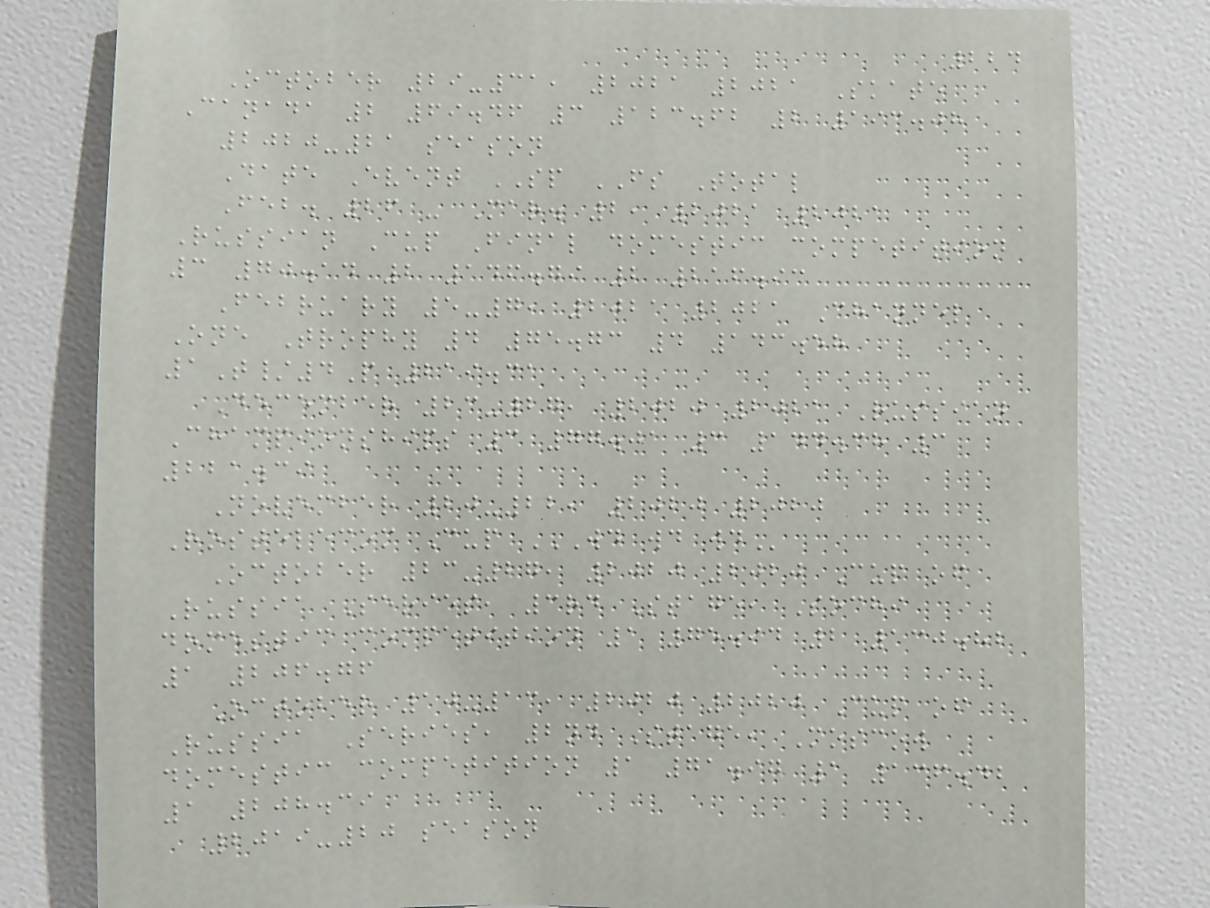224
October 29-31, 2021 2021 Skate
Canada 2 69.46 3 123.62 2 193.08
2020-21 season
Date Event SP FS Total
Feb. 26 - Mar. 2, 2021 2021
Russian Cup Final domestic competition
3 70.14 2 146.79 2 216.93
February 5-7, 2021 2021 Channel
One Trophy 4 75.73 4 143.58
1T/4P 219.31
December 23-27, 2020 2021 Russian
Championships 3 77.01 3 144.38 3
221.39
November 20-22, 2020 2020
Rostelecom Cup WD WD WD
October 23-27, 2020 2020 Cup of
Russia Series, 3rd Stage, Sochi
domestic competition 1 75.94 2 130.82
1 206.76
October 10-13, 2020 2020 Cup of
Russia Series, 2nd Stage, Moscow
domestic competition 1 71.97 1 136.42
1 208.39
2019-20 season
